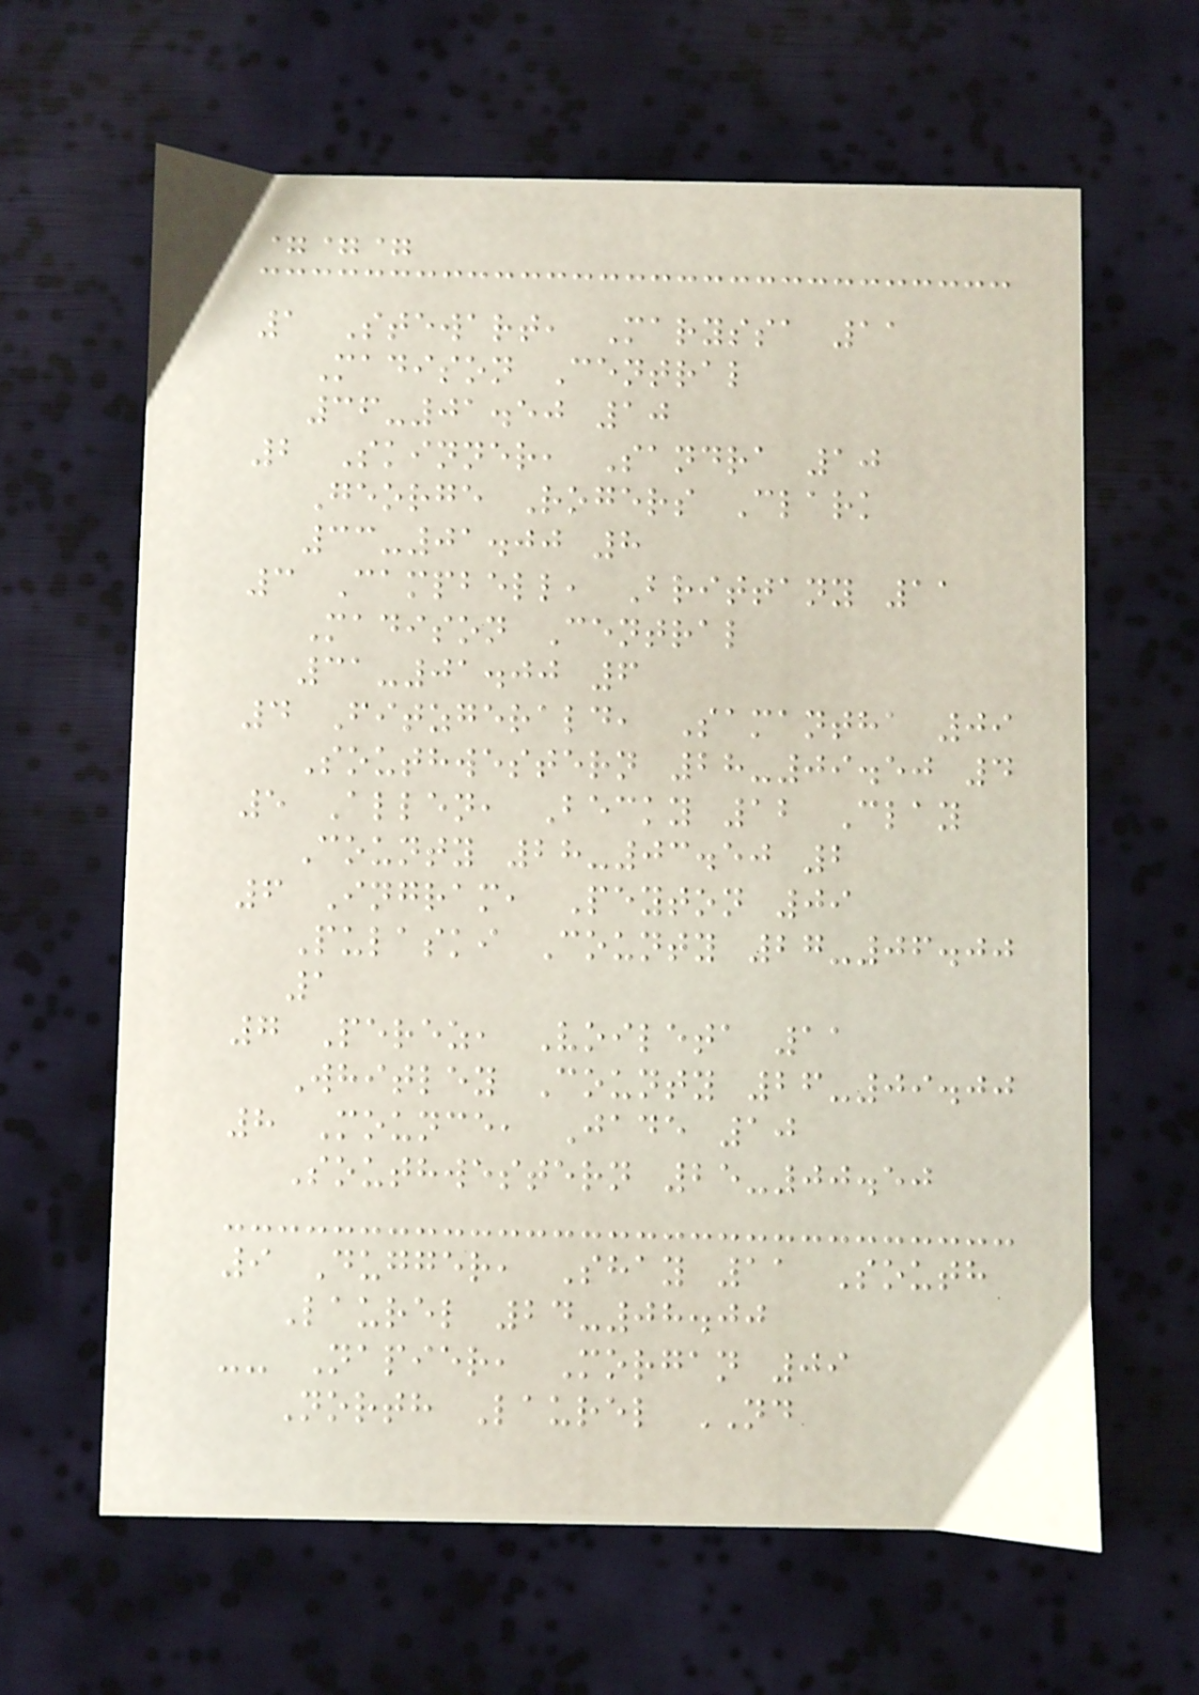===
1 Stewart, Maryssa 11
Madison Central
36-01.50 10
2 Skinner, Sandra 10
George Rogers Clark
33-01.00 8
3 Campbell, Brittany 11
Madison Central
31-01.00 6
4 Fitzgerald, Samantha 09
Southwestern 28-09.50 4
5 Allen, Becky 12 Clay
County 28-03.50 2
6 Ingram, Peyton 09
Pulaski County 27-06.00
1
7 Perez, Voileta 11
Whitley County 26-09.00
8 Mounce, Jade 10
Southwestern 25-00.50
9 Dugger, Shay 11 South
Laurel 24-08.00
-- Napier, Morgan 09
North Laurel ND
